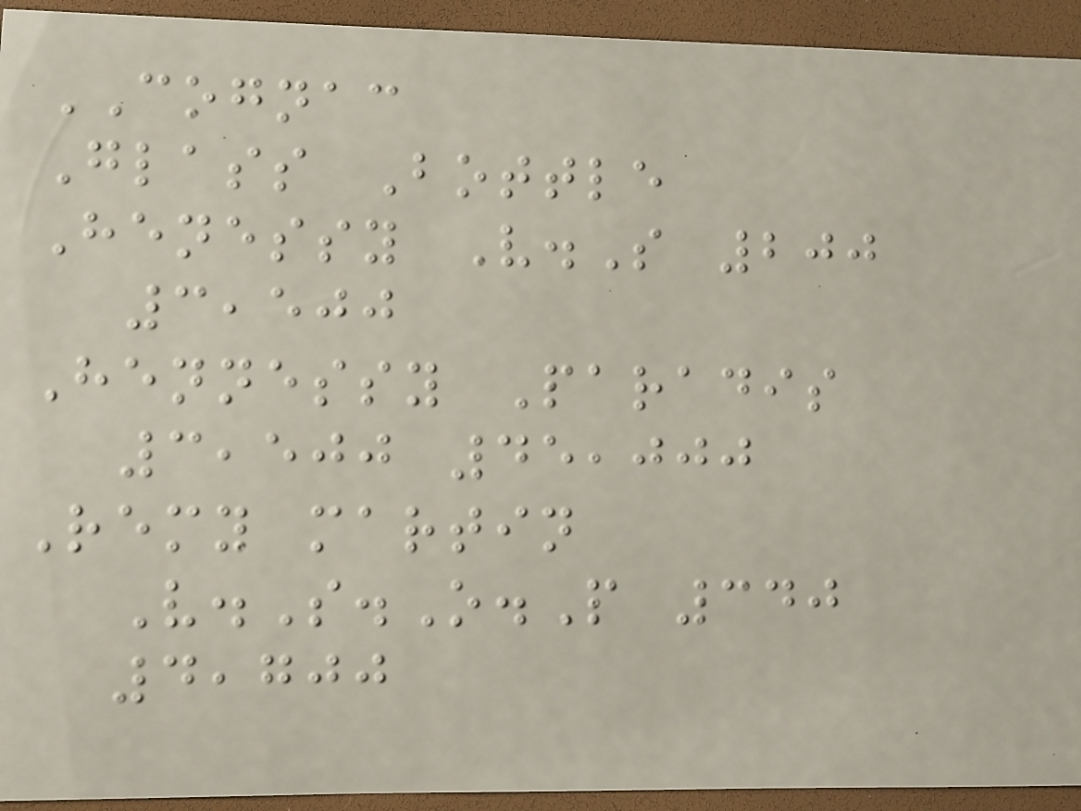COGNAC
Glass Bottle
Henessy V.S 200
3,500
Hennessy Paradis
3,500 45,000
Remy martin
V.S.O.P 340
4,700
